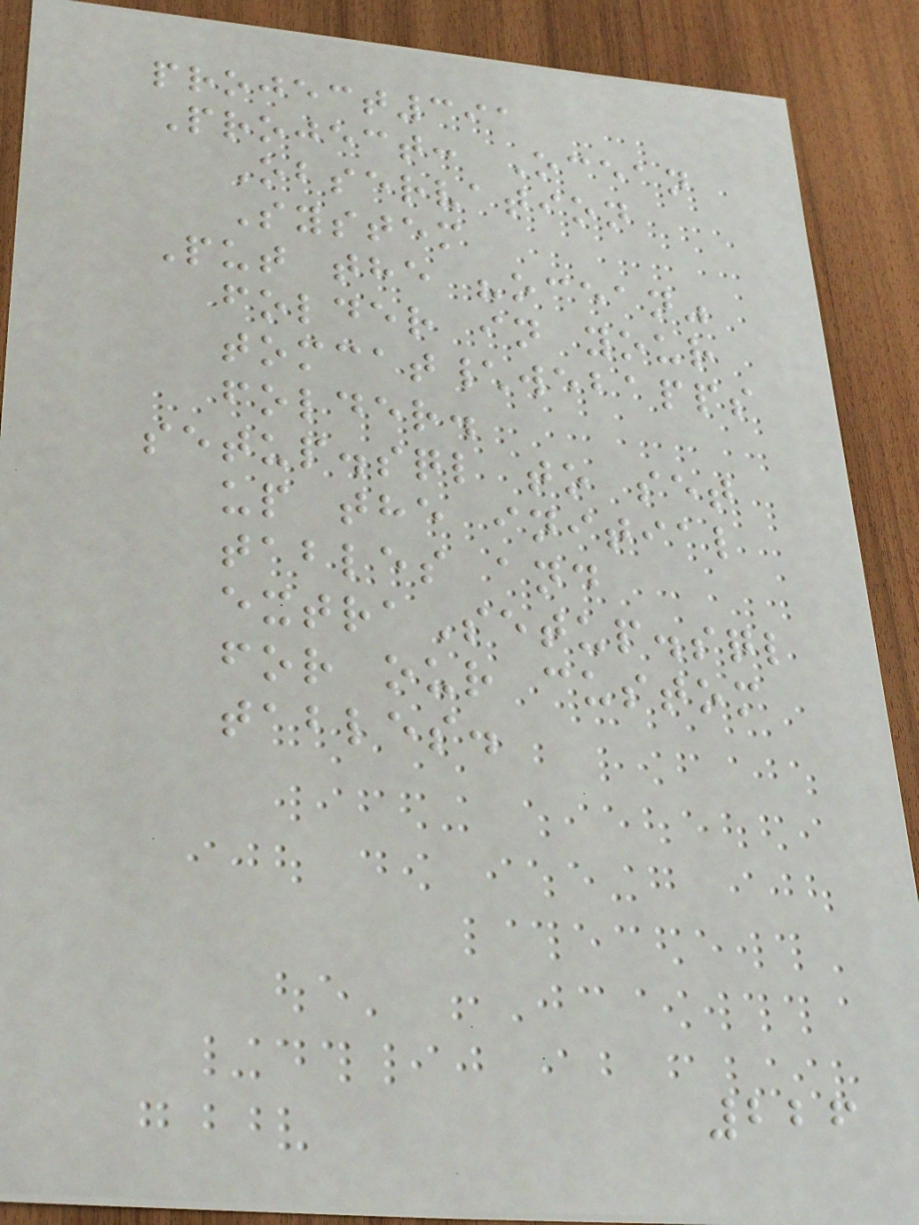project391
Project: Ocean
Observation
System
Put the "ocean"
folder in your
tomcat\webapps
folder.
setup.sql to set
up the initial
tables and
extraSetup.sql
for our custom
tables.
226
